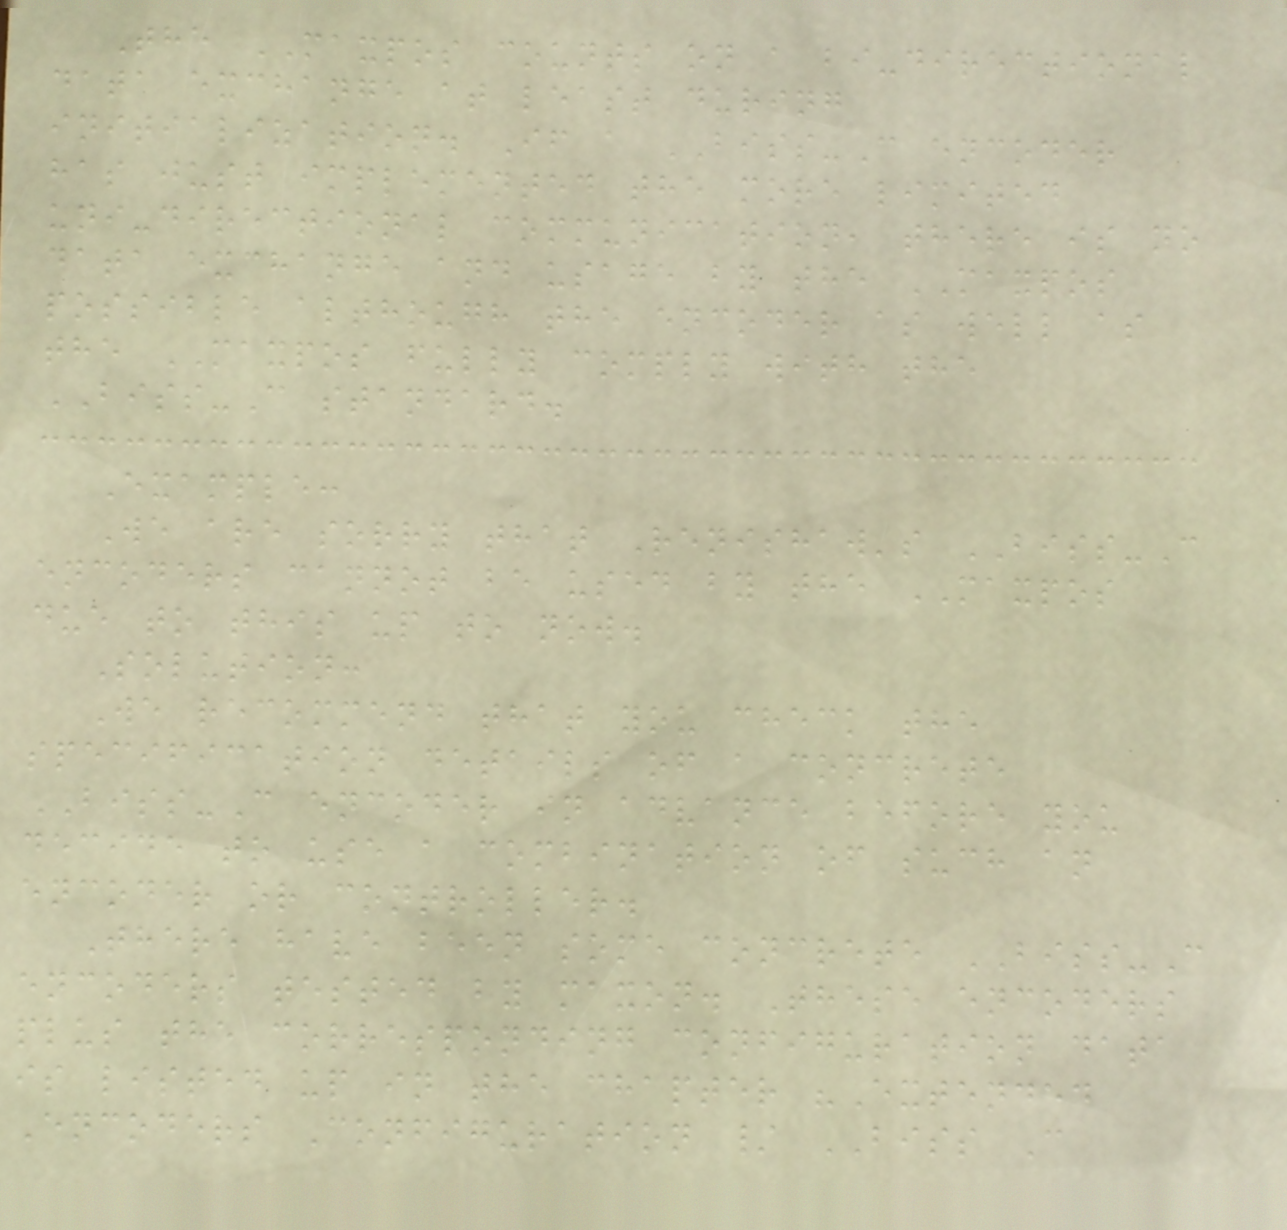The MAXPOS counts on a bi-directional
data exchange at least during
initialization. If a BISS-C encoder
has just implemented the more limited
uni-directional communication, there is no
data exchange and usage by the MAXPOS
possible although the encoder as well as
the MAXPOS fully comply with the
BISS-C standard.
Example:
We are sorry that Renishaw's BISS-C
encoders cannot be used by the MAXPOS
due to this up to now.
Solution:
We recommend that you check the
specification details of a concrete
BISS-C encoder in advance before you
decide to use a combination of such an
encoder or controller.
There have been some concrete BISS-C
encoders tested by maxon. These encoders
plus the corresponding configuration data
is listed up in the chapter "Extended
Encoders Configuration / BISS C
